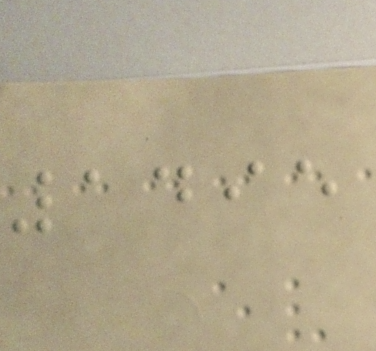1495
